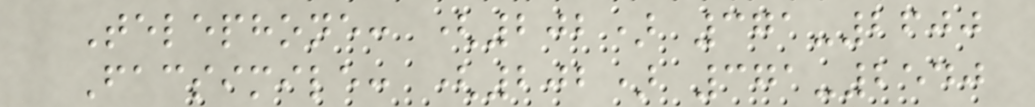Telephone: (202) 371-2600
Facsimile: (202) 371-2540
